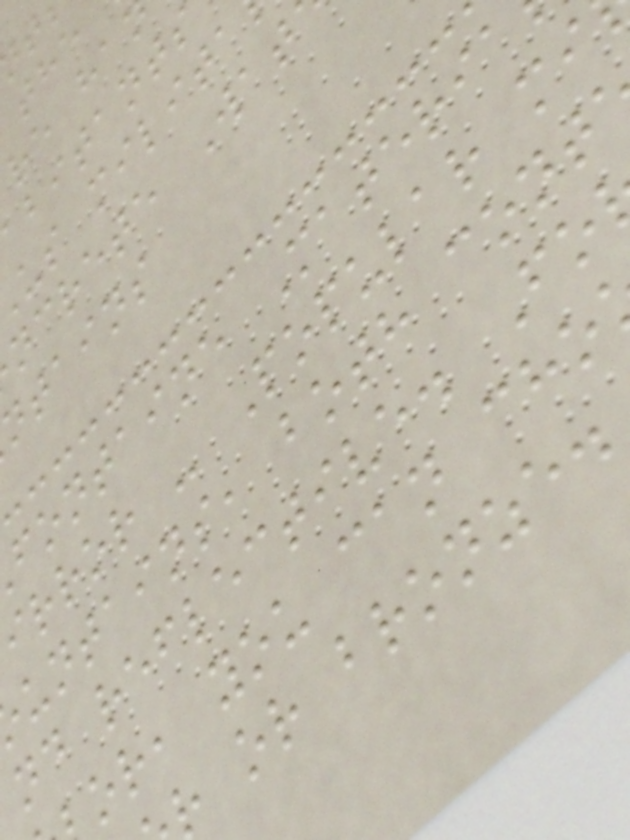us milita
ncrete Wat
tains
fontaine Materia
irror - Popular mi
untains, both cont
nd reflective. Fo
or, you can cho
r or bronze.
